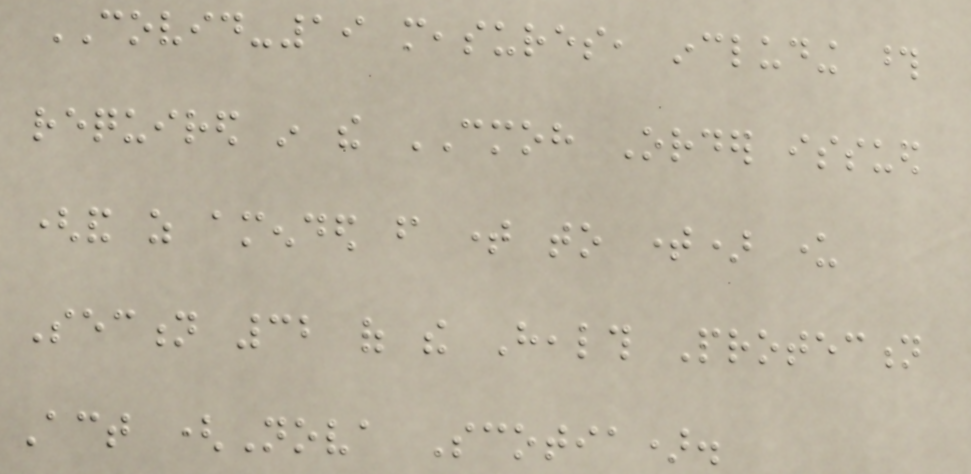COVID-19 measures, including those
required in the CMOH Order issued
(and as amended from time to time) under
Section 32 of the Health Protection
Act (Nova Scotia).
